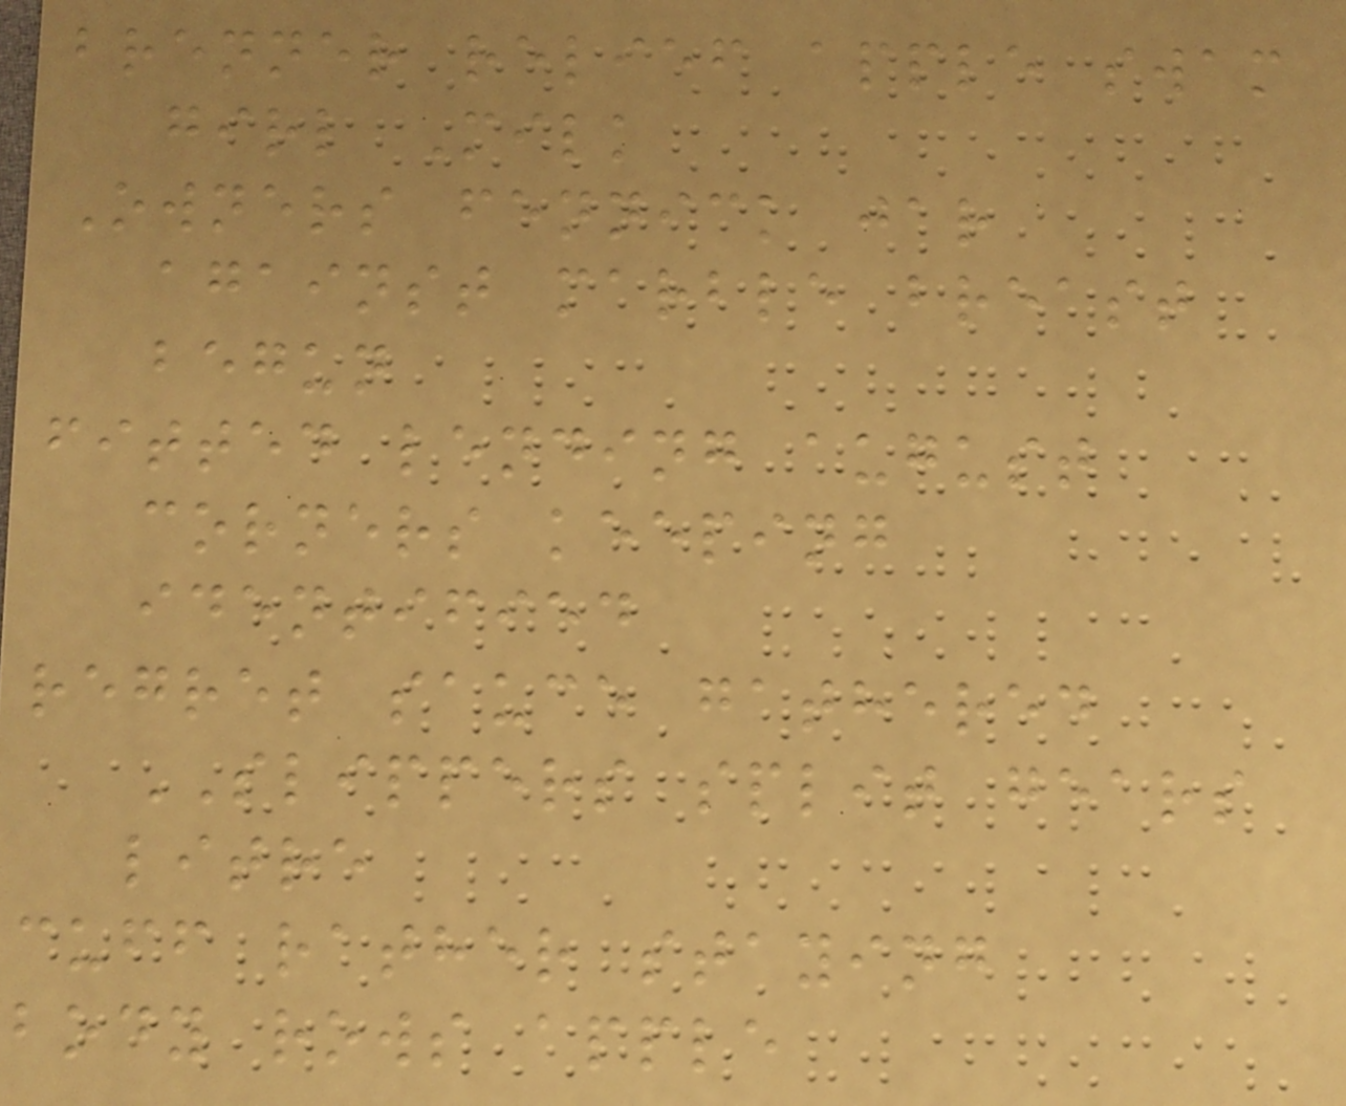brenner relief apple swam
girl Milk
Owners fennick jar
against marble breast
begun
fitted lending august
corners keeping
identified
regret sauce gathered
SLIPPERS split gears
litre
cuff rather staying
body rows apple
